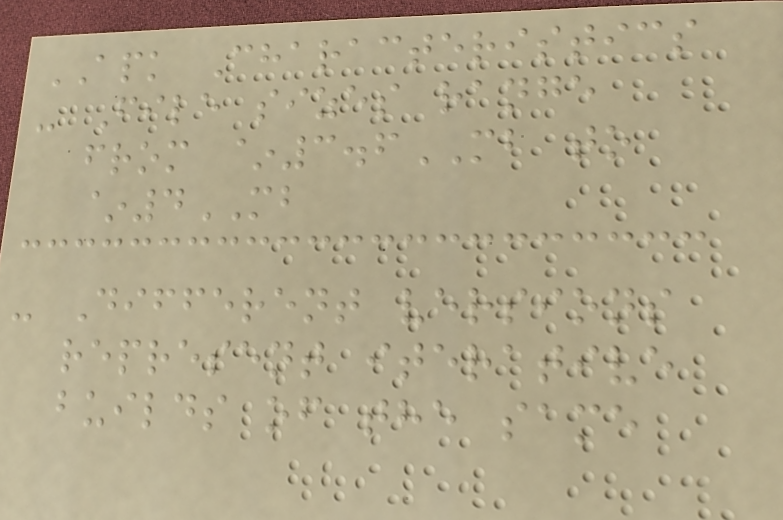APK Characteristics
- File sizes range
from ~3.6MB to
~4MB
- Different versions
represent iterative
builds of the same
